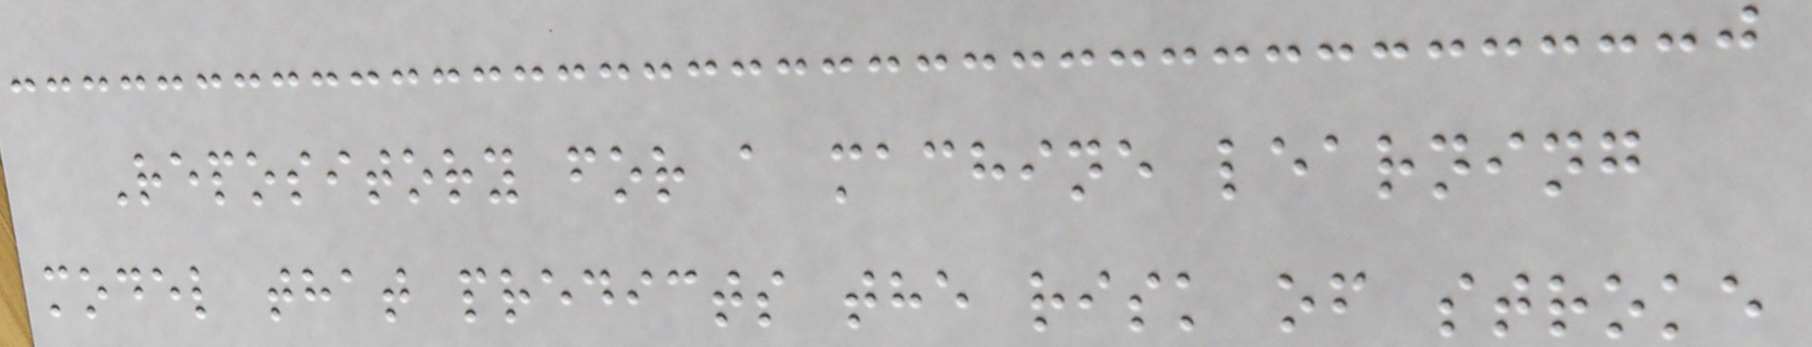Repository for a machine learning
model that predicts the risk of stroke
